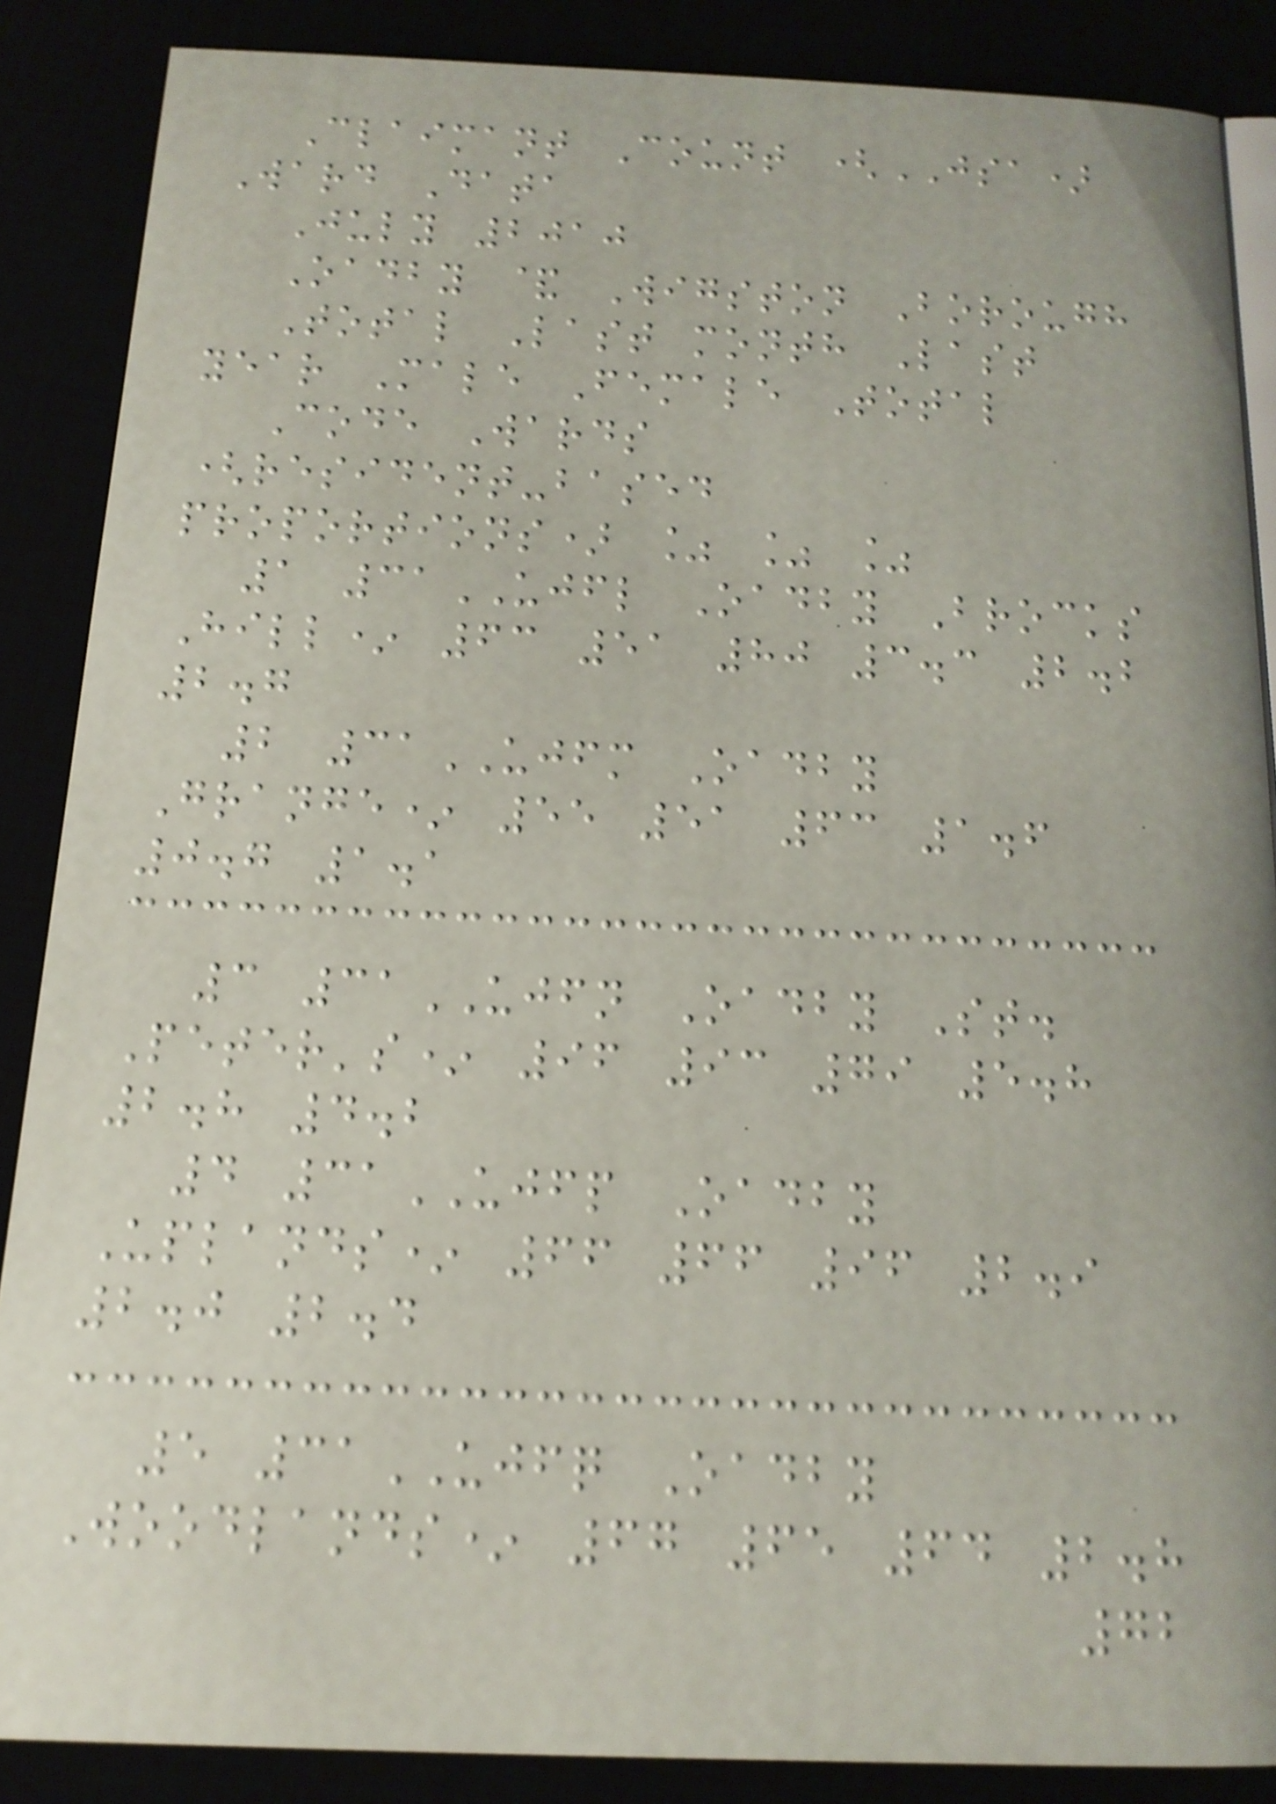Claimant Count (JSA)
Ward Data
July 2010
Oadby & Wigston Borough
Total Last month Last
year Male Female Total
Code Wards
(resident-based
proportions) % % %
1 31UJFL Oadby Brocks
Hill* 63 51 80 3.3 2.2
2.7
2 31UJFM Oadby
Grange* 55 51 63 1.6
0.7 1.1
3 31UJFN Oadby St.
Peter's* 96 93 79 5.8
2.8 4.2
4 31UJFP Oadby
Uplands* 66 66 96 2.9
2.0 2.4
5 31UJFQ Oadby
Woodlands* 67 65 64 2.8
72
